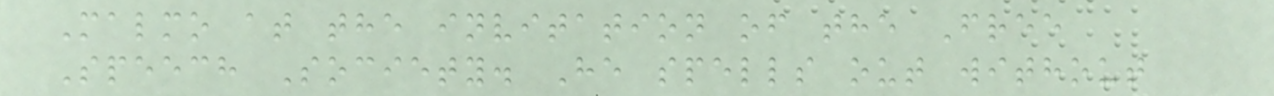Malmo at the invitation of the Free
Speech Society. He spells out without
